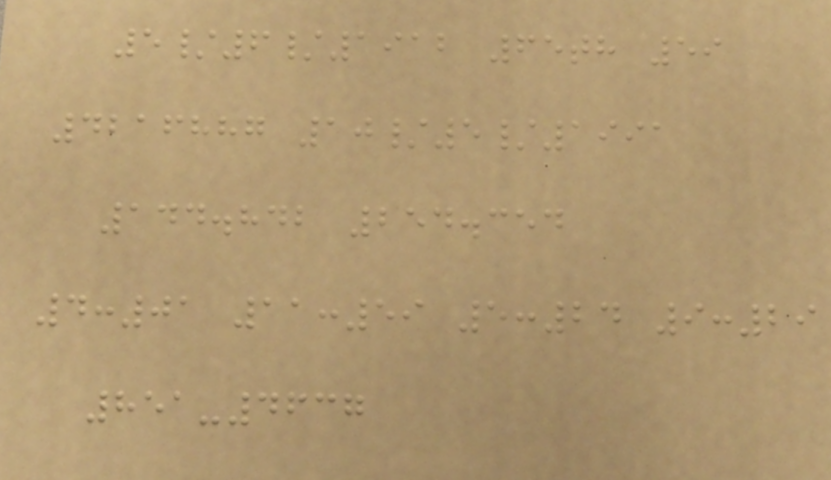5/6/1912 65th 59
4216887 10/5/1991
144.842 254.354
4:01 11:59 5:24 9:29
851-4637
